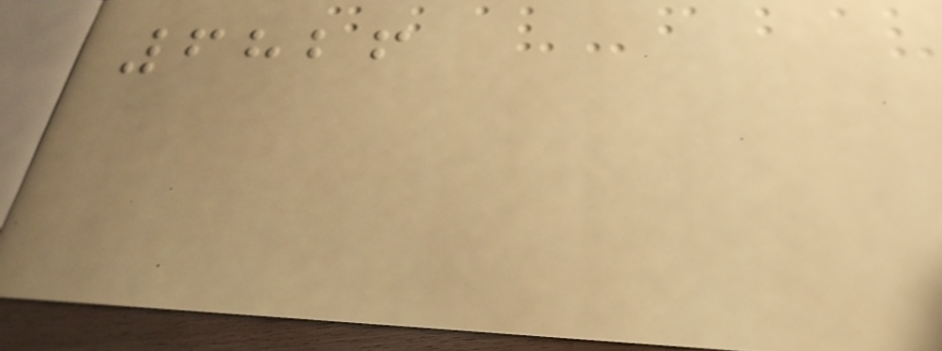6826
